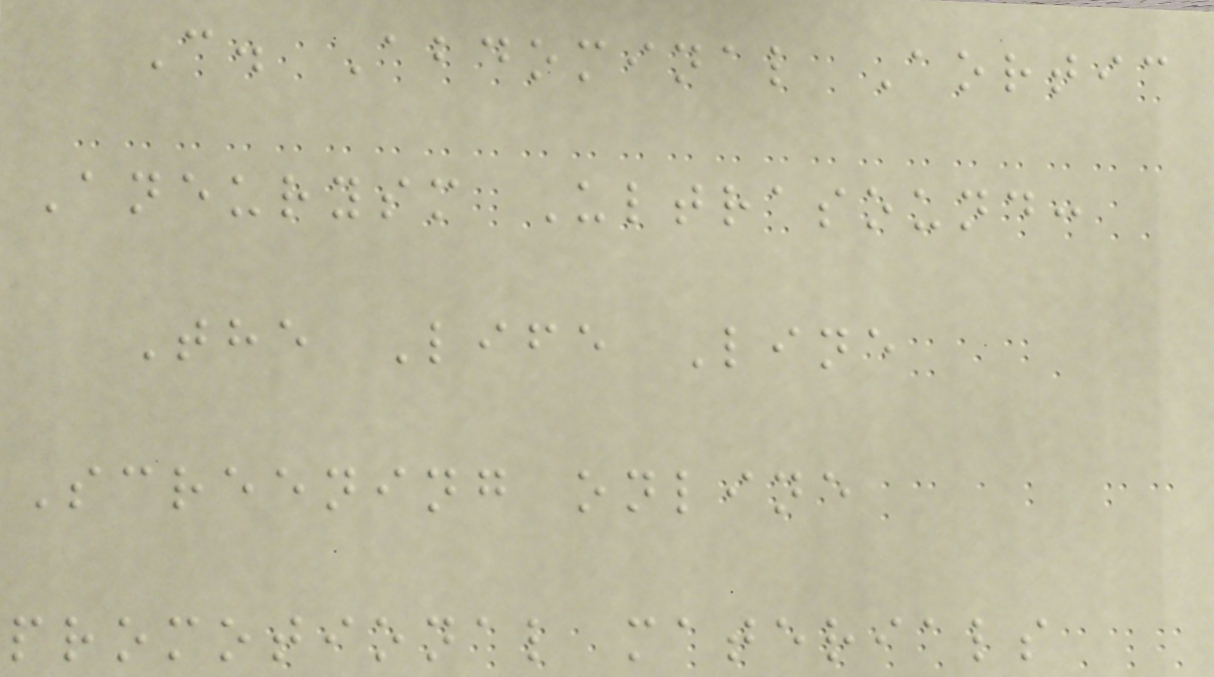C. Abdominal Aortic
Aneurysm Ultrasound:
The Life Line
Screening online
promotional materials
